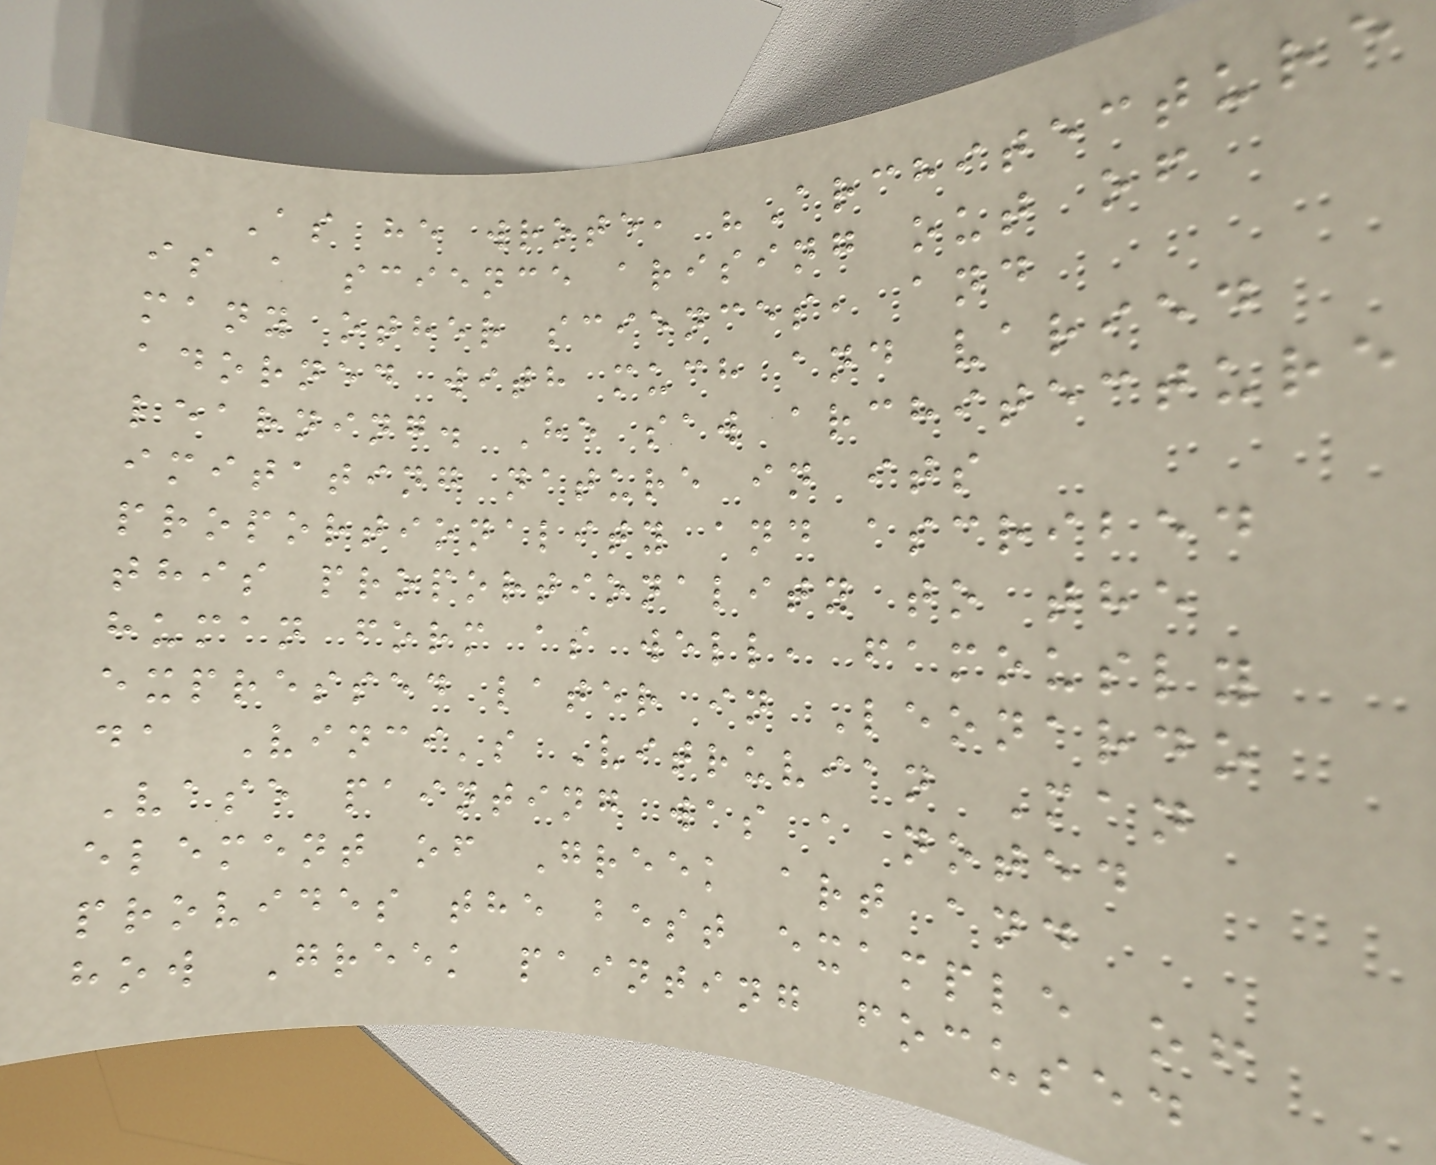As he wrote, "Architecture
is a science arising out of
many other sciences, and
adorned with much and varied
learning. He saw architecture
imitating nature in its
proportionality and ascribed
this proportionality to the
human form as well, famously
expressed later in Leonardo
da Vinci's Vitruvian Man
Vase painting was a noted
element of Greek art and
provides the best example of
how Greek painting focused
